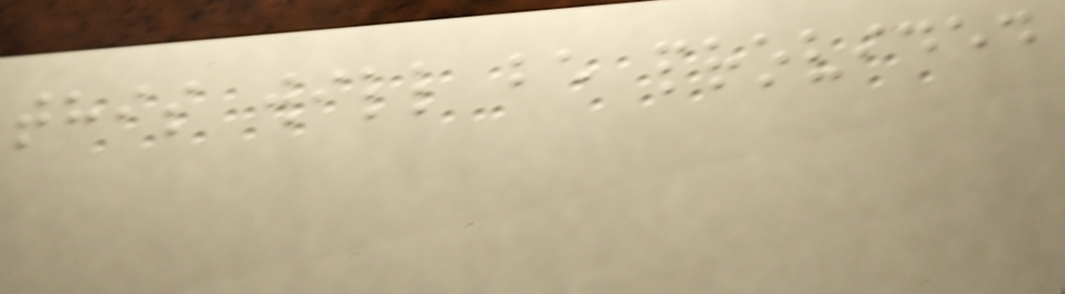this will be provided
